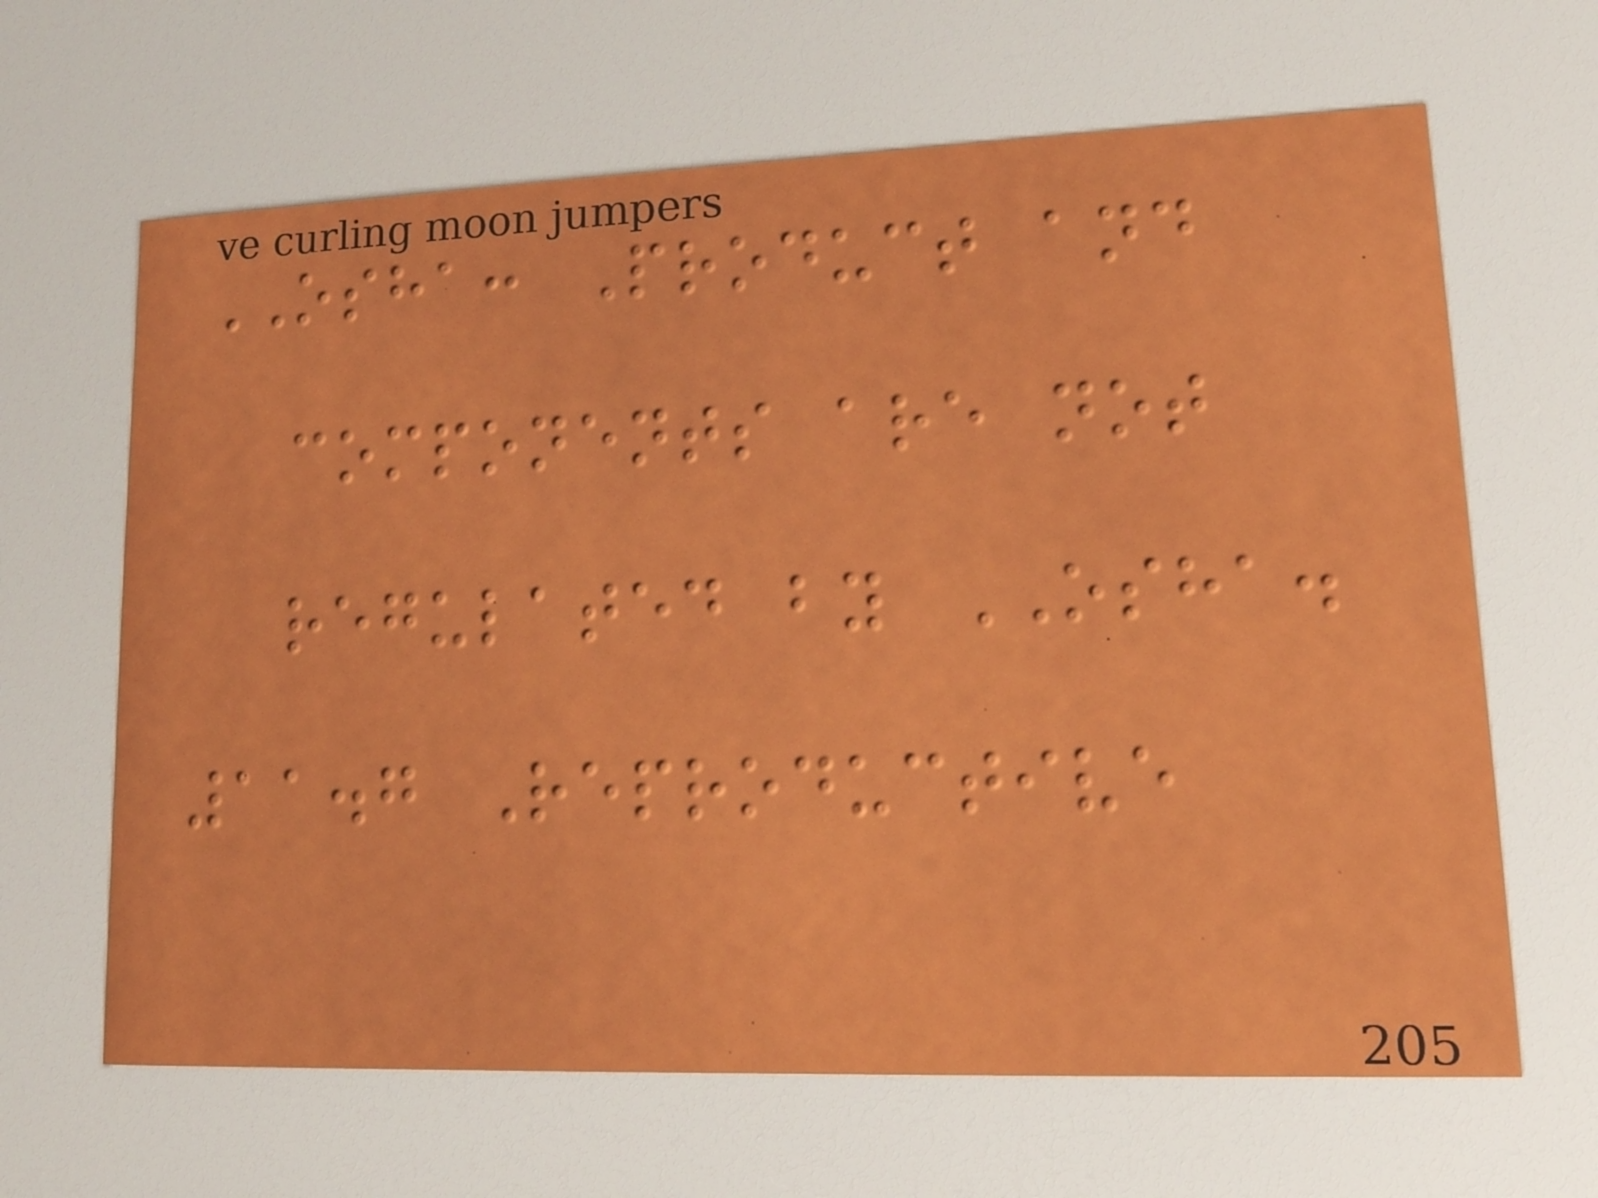OSHA: Product and
components are not
regulated by OSHA.
11.7 Reproductive
